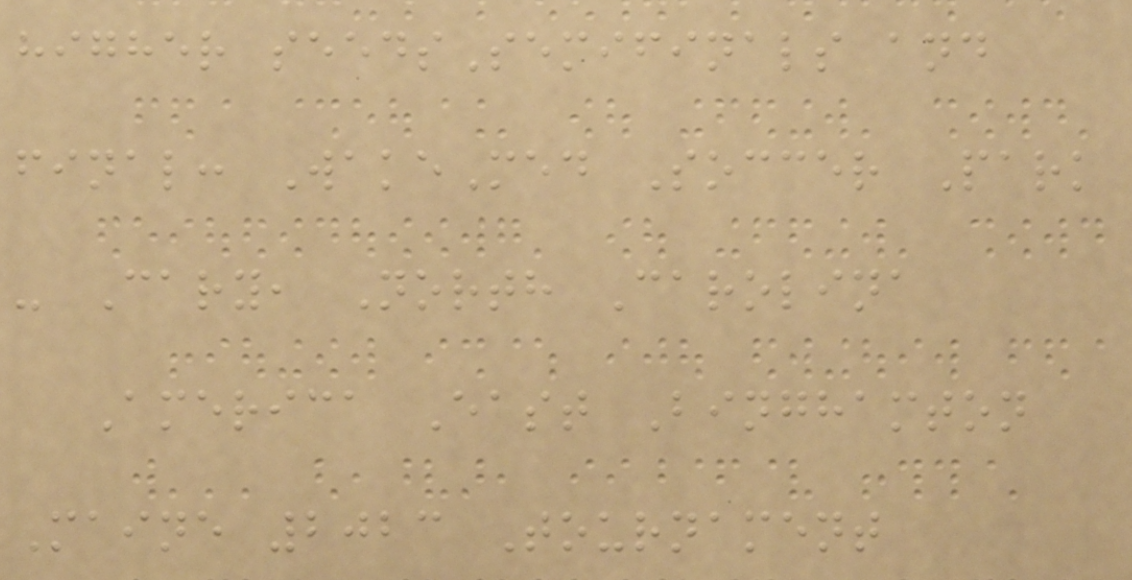higher seedsSemifinals and
final: WakeMed Soccer Park
- Cary, North Carolina
America East Binghamton
Maine 2023 Tournament
